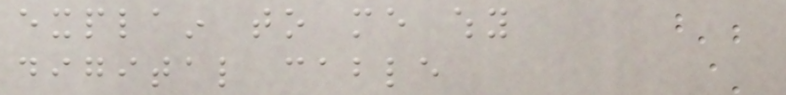explain to me why
digital cable
